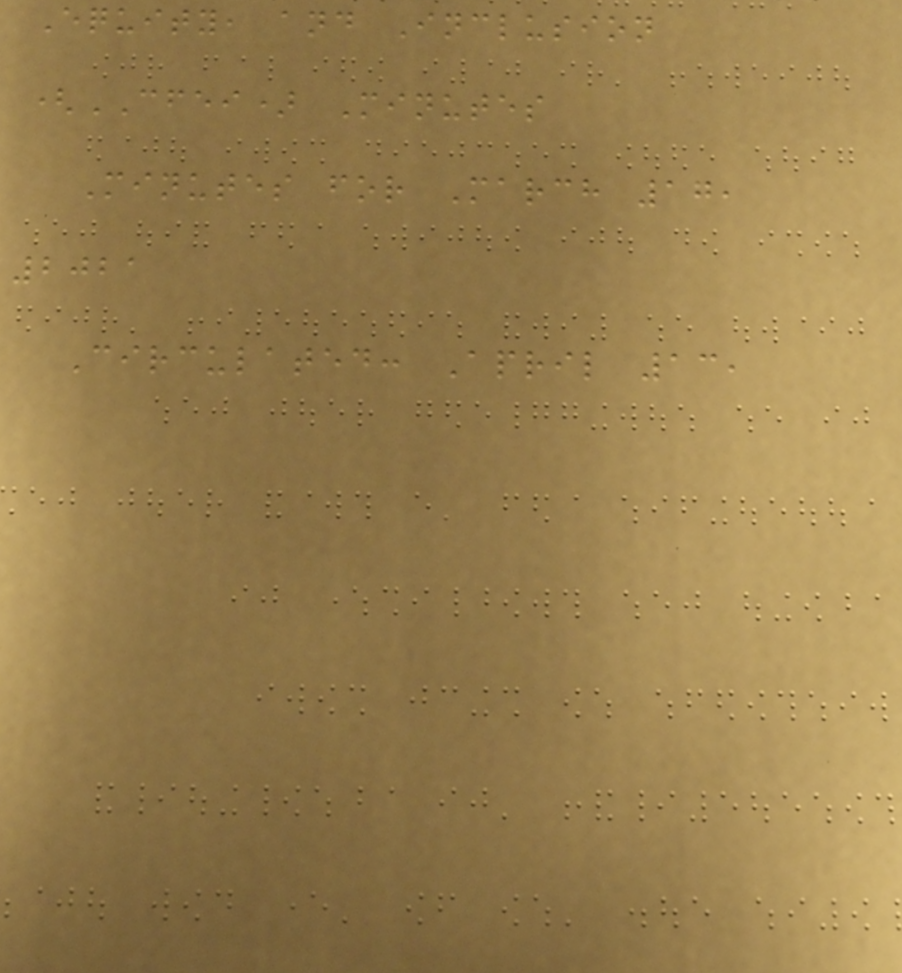Equity, and Inclusion
(CFEI) Minutes
Minutes for March 17,
2021
Circulated: April 13,
